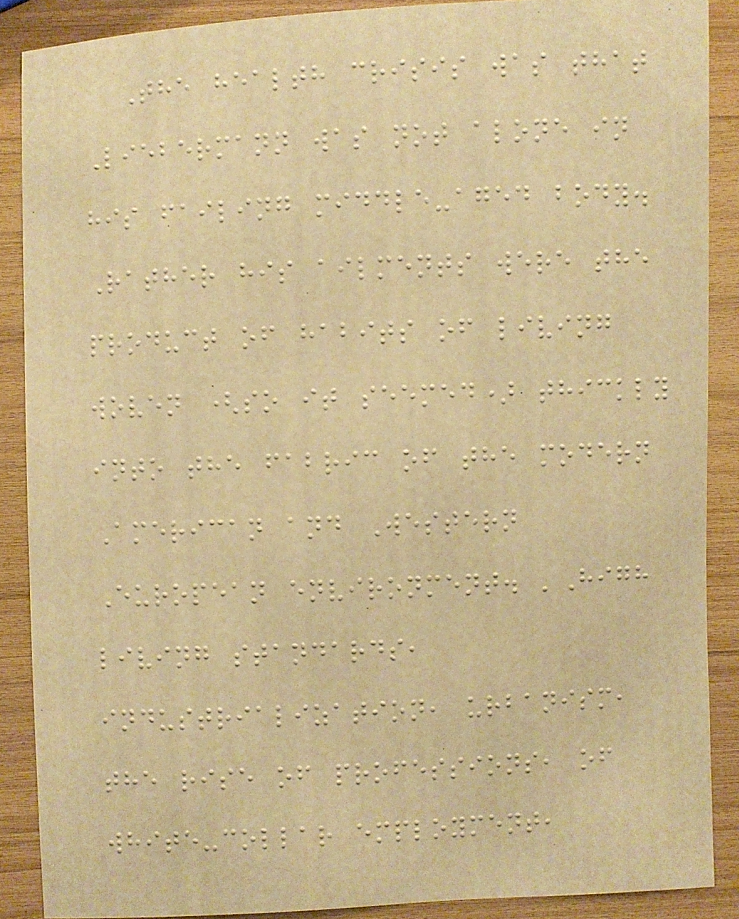The health crisis was that
Liebermann was not alone in
his failing middle-aged body.
Rather his ailments were the
product of habits of living
woven (so it seemed) thickly
into the fabric of the modern
American and Western
European environment. 'High
living standards,
industrialization, urbanism,
the rise of professions, of
white-collar employment,
